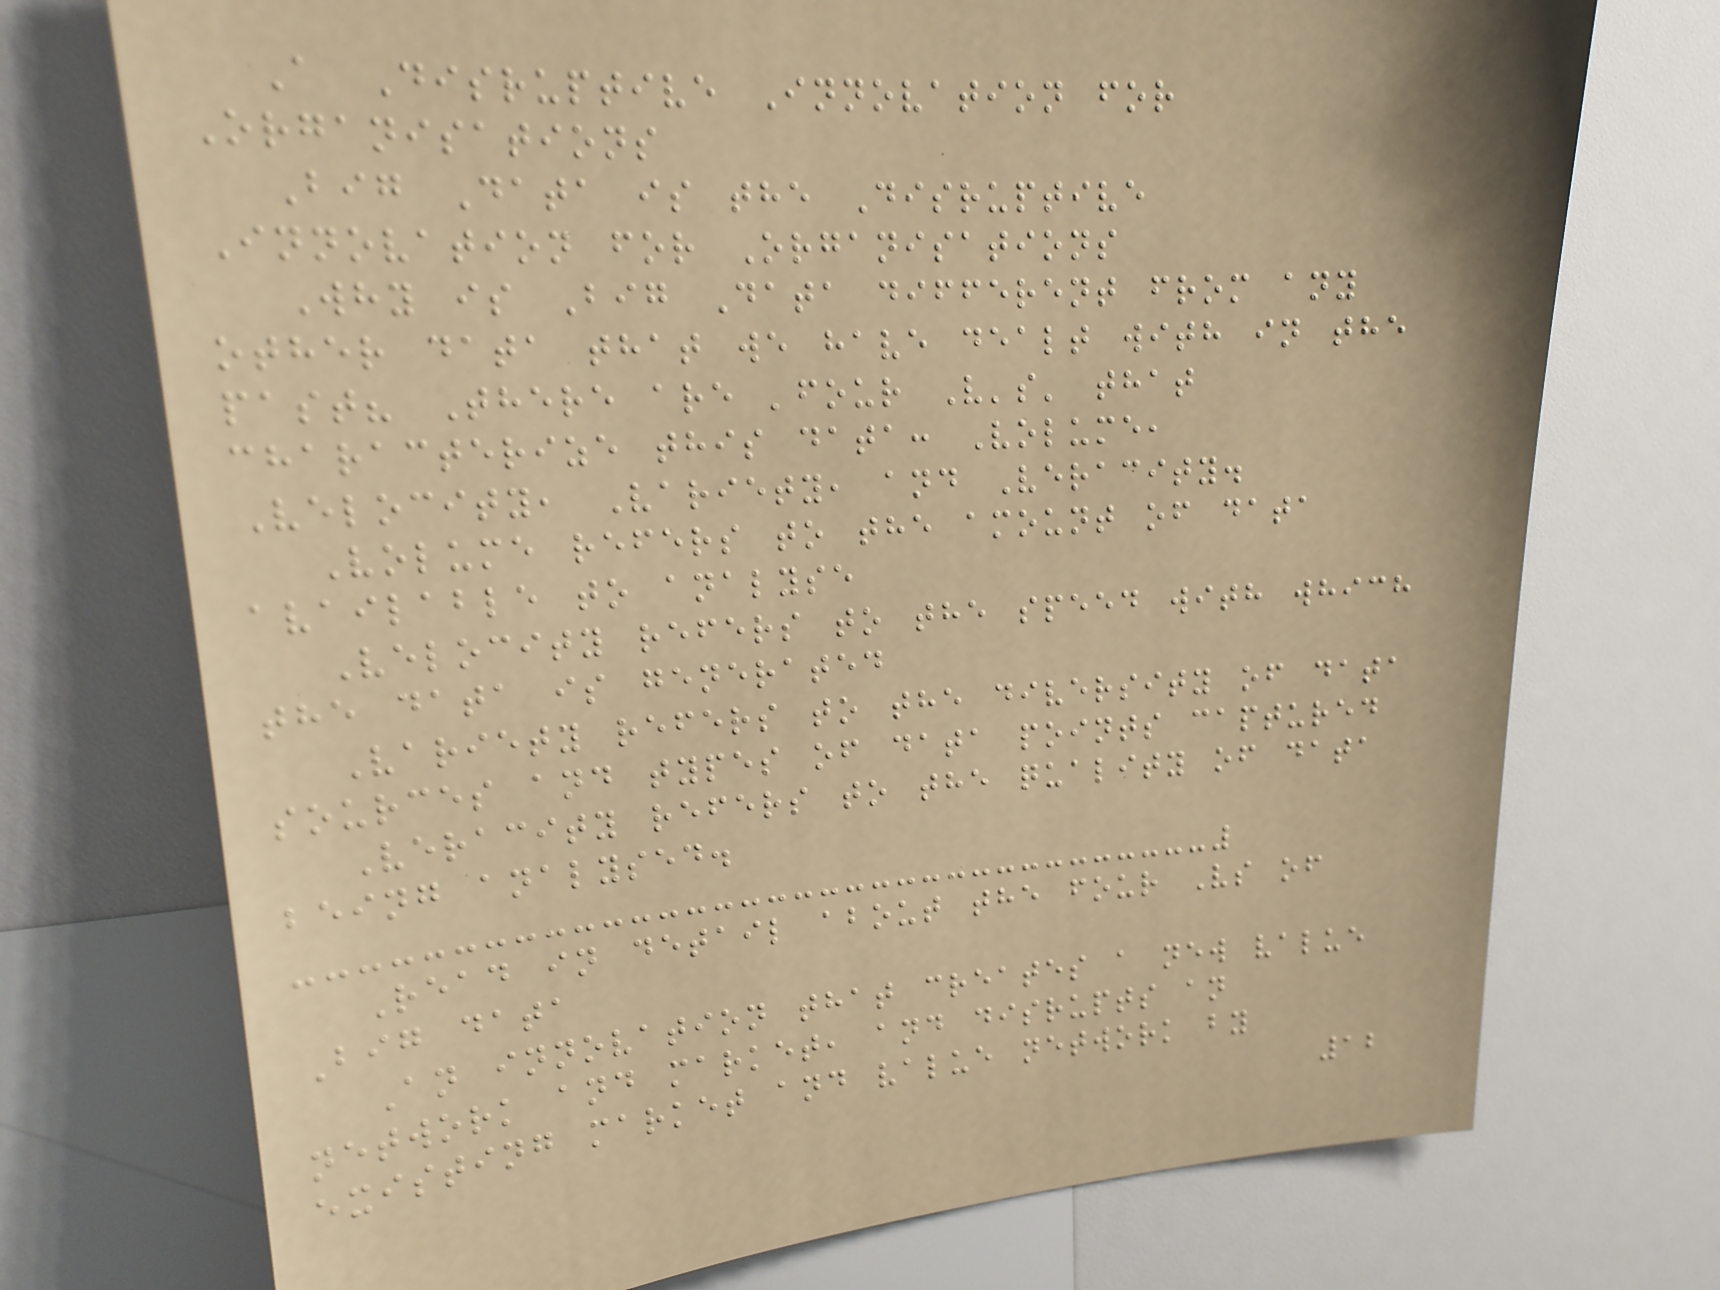A Disruptive Innovation for
Organisations
Big Data is the Disruptive
Innovation for Organisations
Why is Big Data different from any
other data that we have dealt with in the
past? There are 'four V's' that
characterize this data: Volume,
Velocity, Variety, and Veracity.
Volume refers to the amount of data
available to analyse
Velocity refers to the speed with which
the data is generated
Variety refers to the diversity of data
sources and types of data points captured
Veracity refers to the quality of data
being analysed.
Read in detail about the four Vs of
Big data
An innovation that creates a new value
network and market, and disrupts an
existing market and value network by
12
